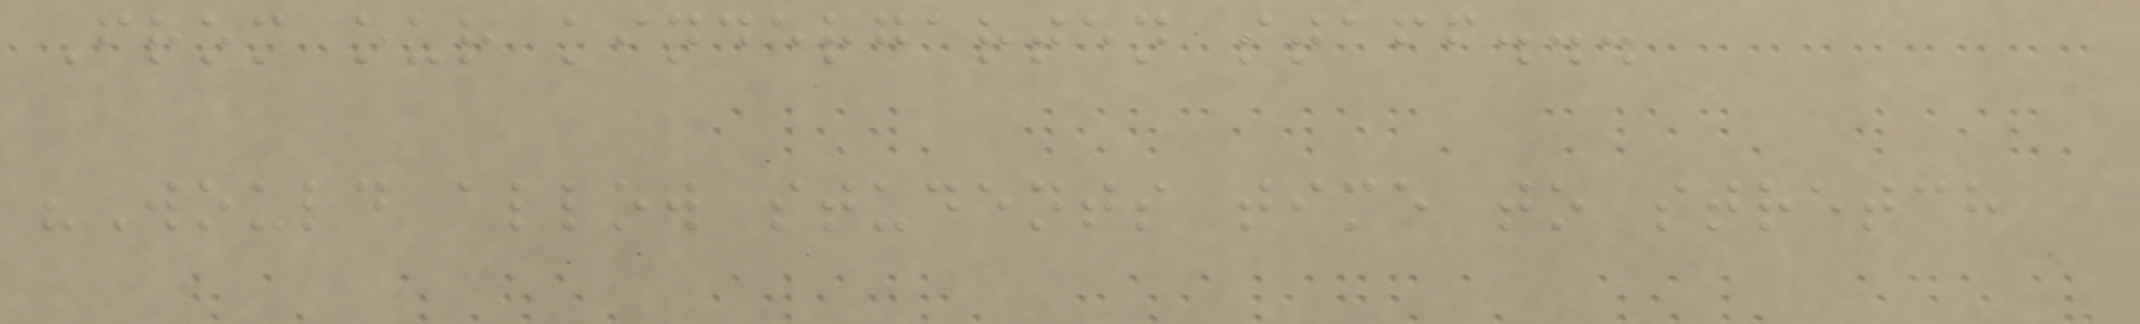From our kindergarten staff...
"Would allow students time to stretch
